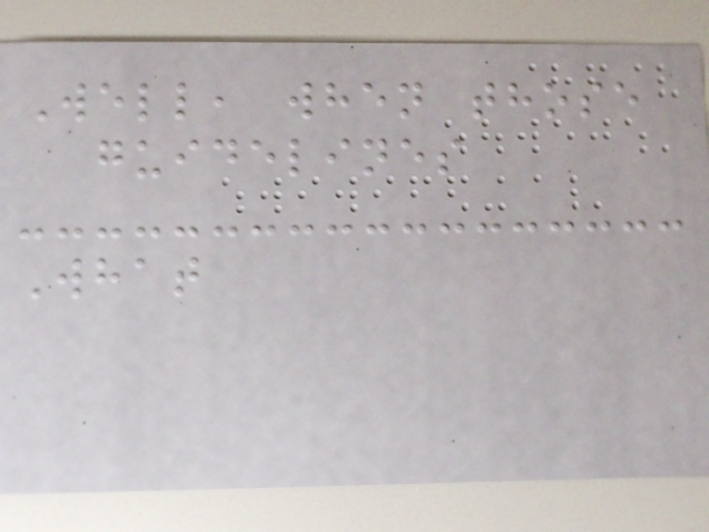Well, when those
guidelines
What
